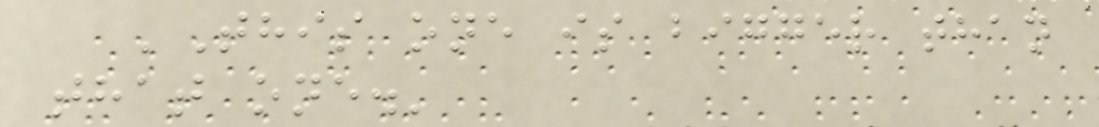'This one is bigger than
that one.'
